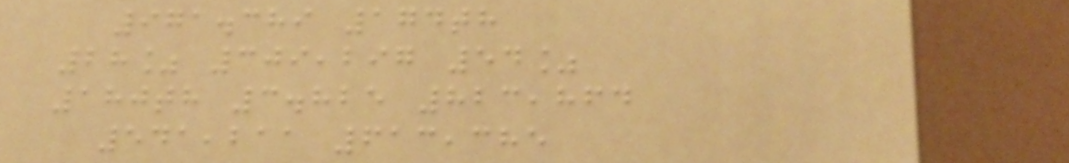971.389 174th
28% 309,297 54%
180th 3.825 823,864
541,211 613,385
